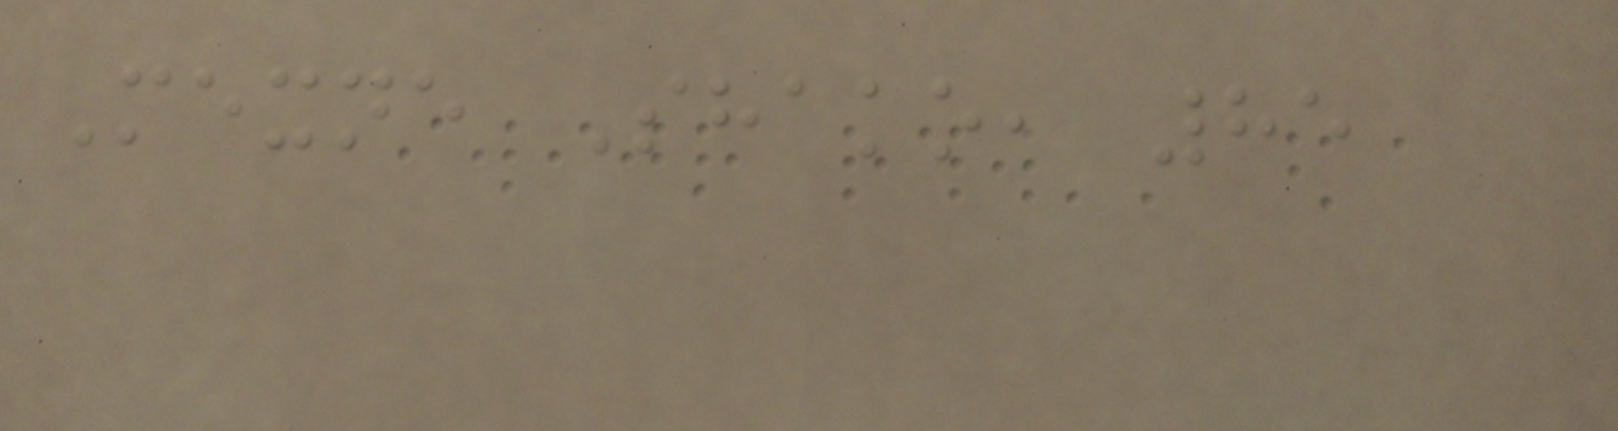Mexne Shako, 85
